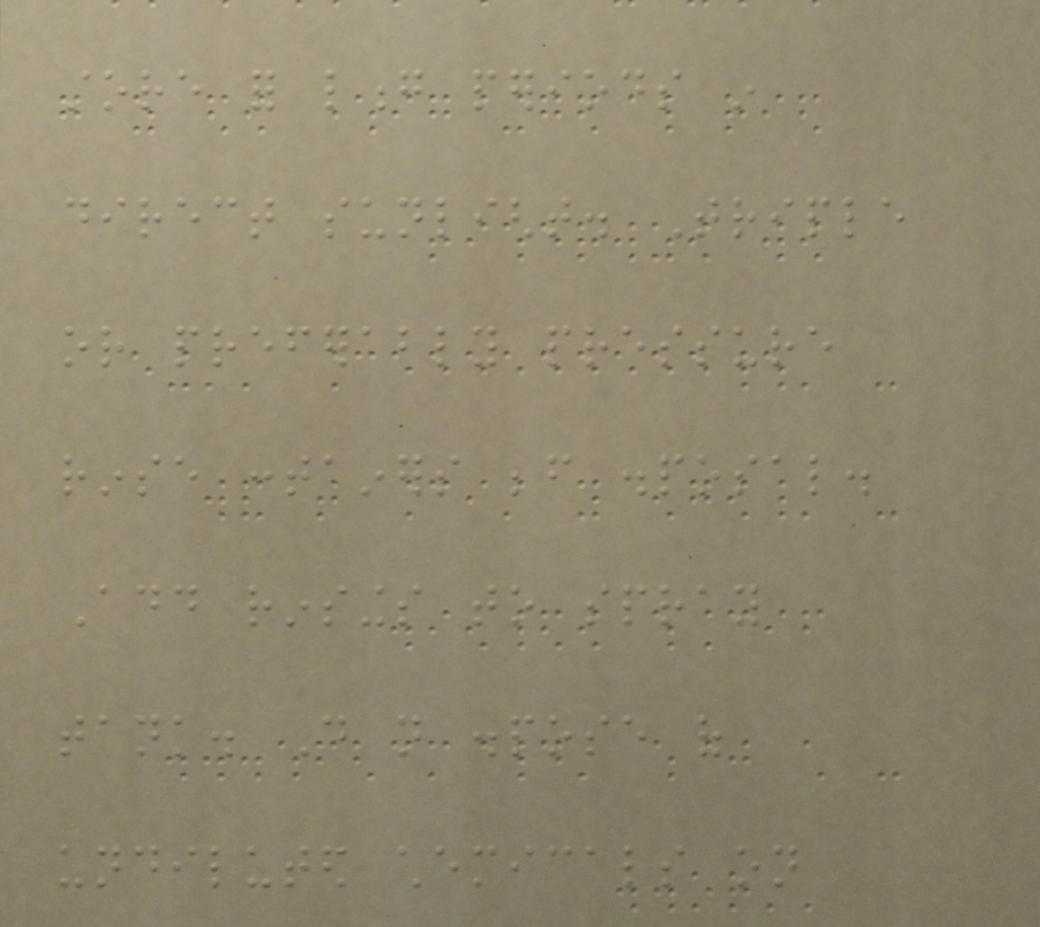store for long periods in
direct sunlight. Triple
or preferably pressure
rinse containers before disposal.
Add rinsings to spray
tank. Do not dispose of
undiluted chemicals on
